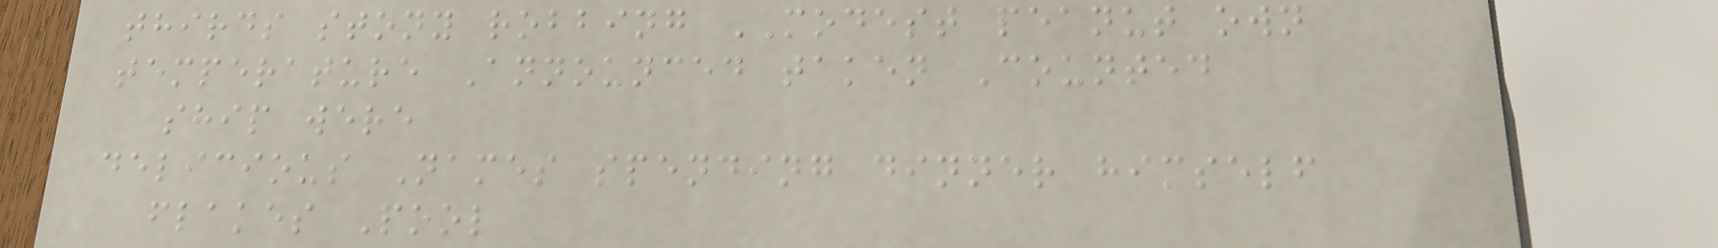thirds stony robbing MODEST peanut own
temperature Announced taken Counted
ship were
delicious Names spending dinner himself
flakes Pool
